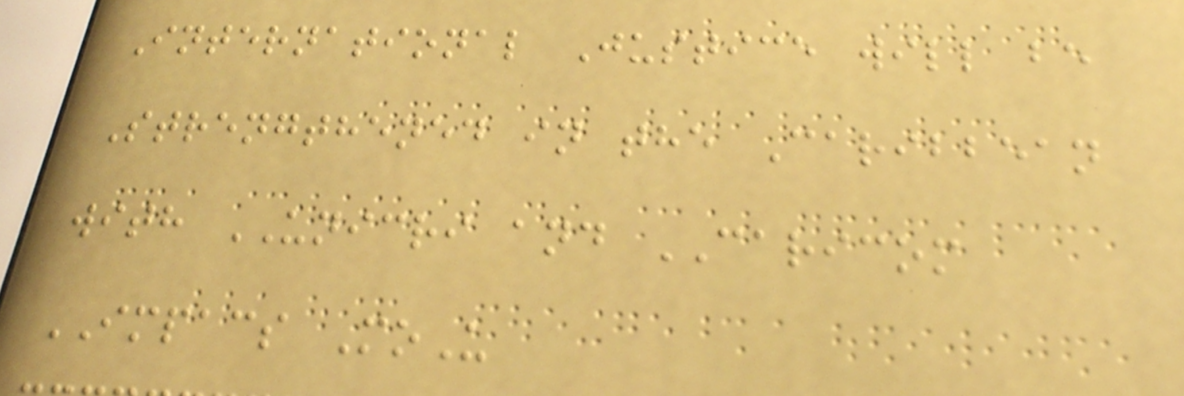International Justice will be
Strengthened in the Caribbean
with UNICRI and CARICOM
IMPACS MoU
